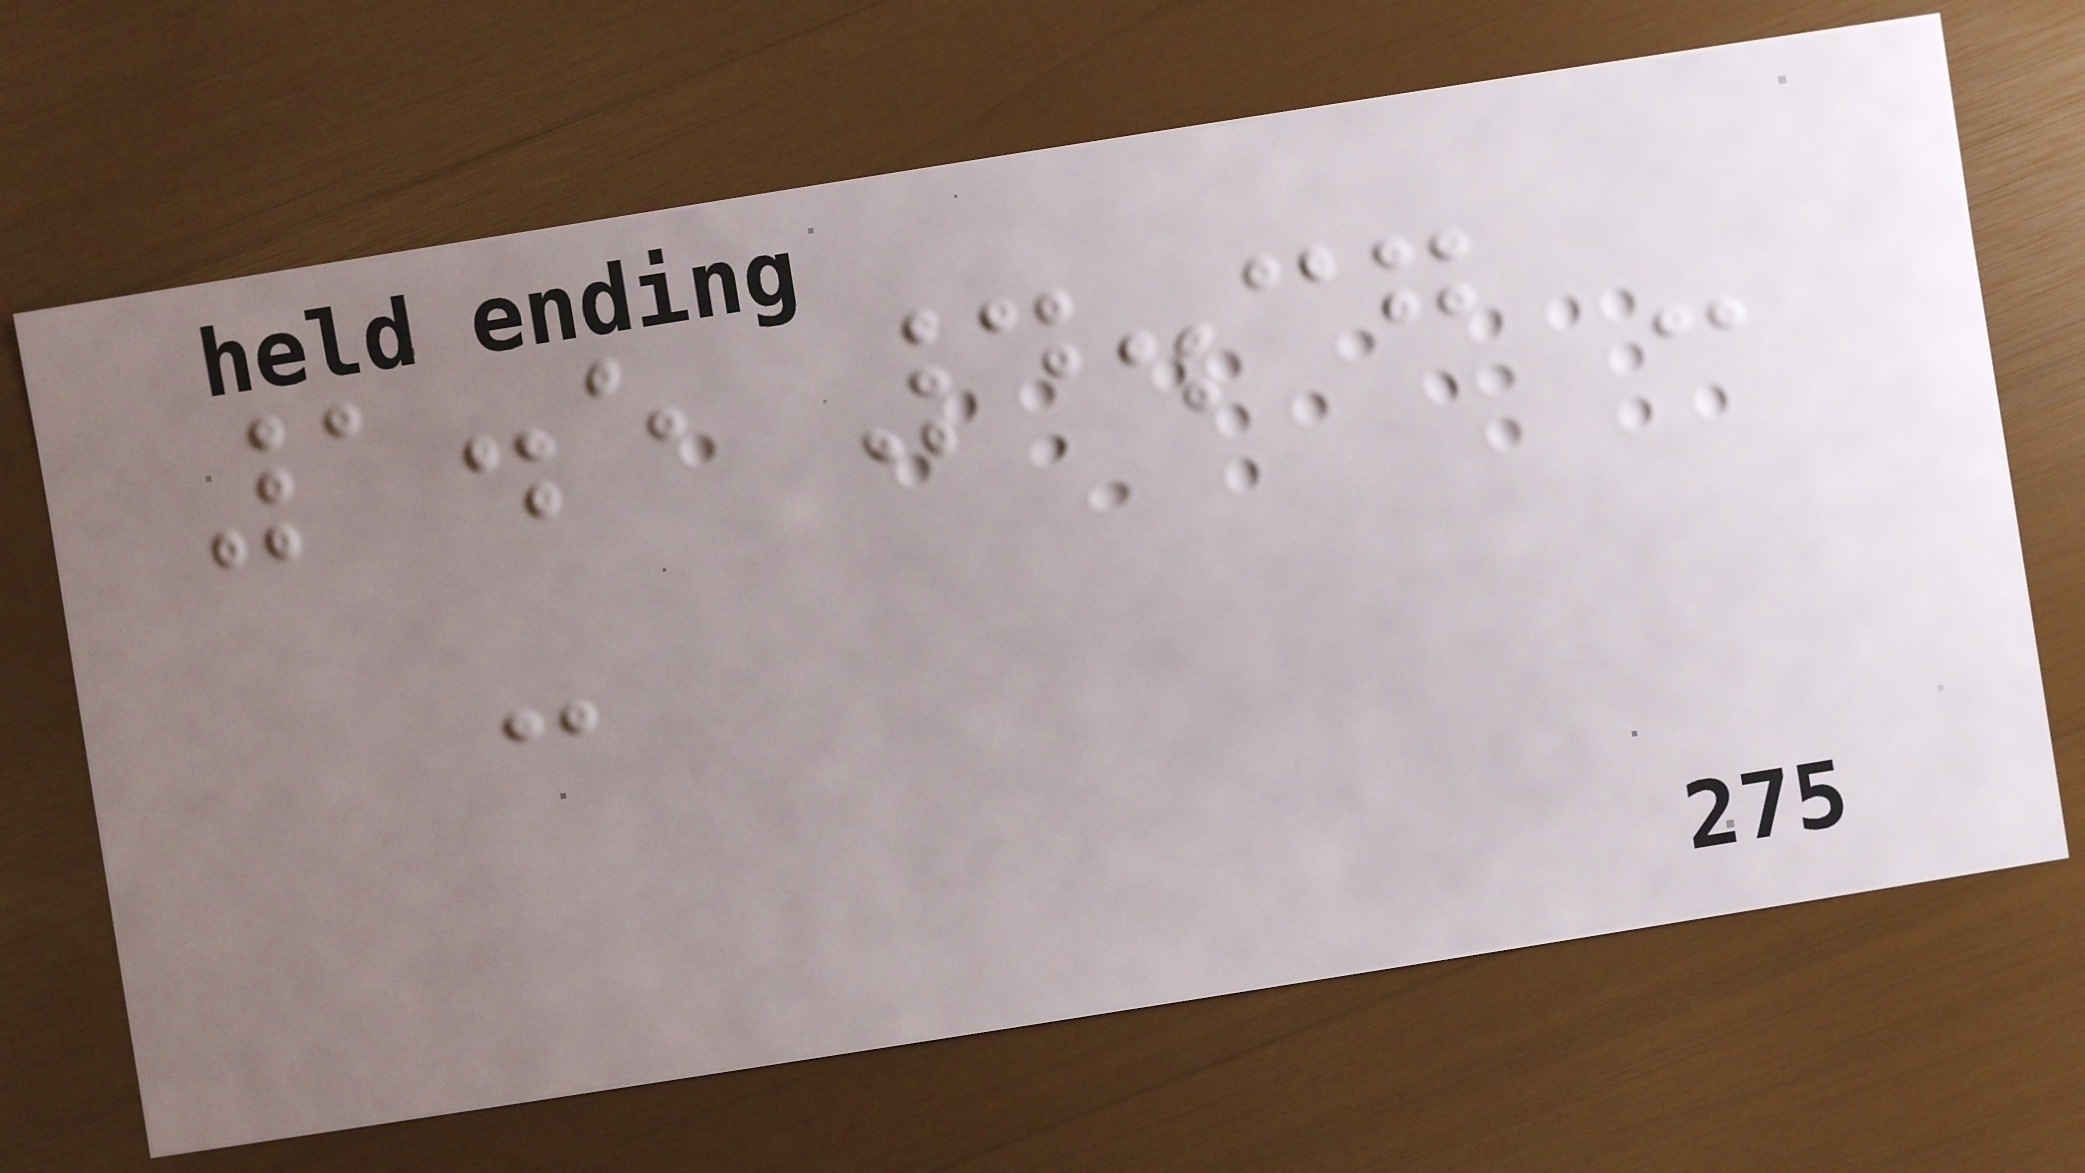1.5 4.37 -
-
